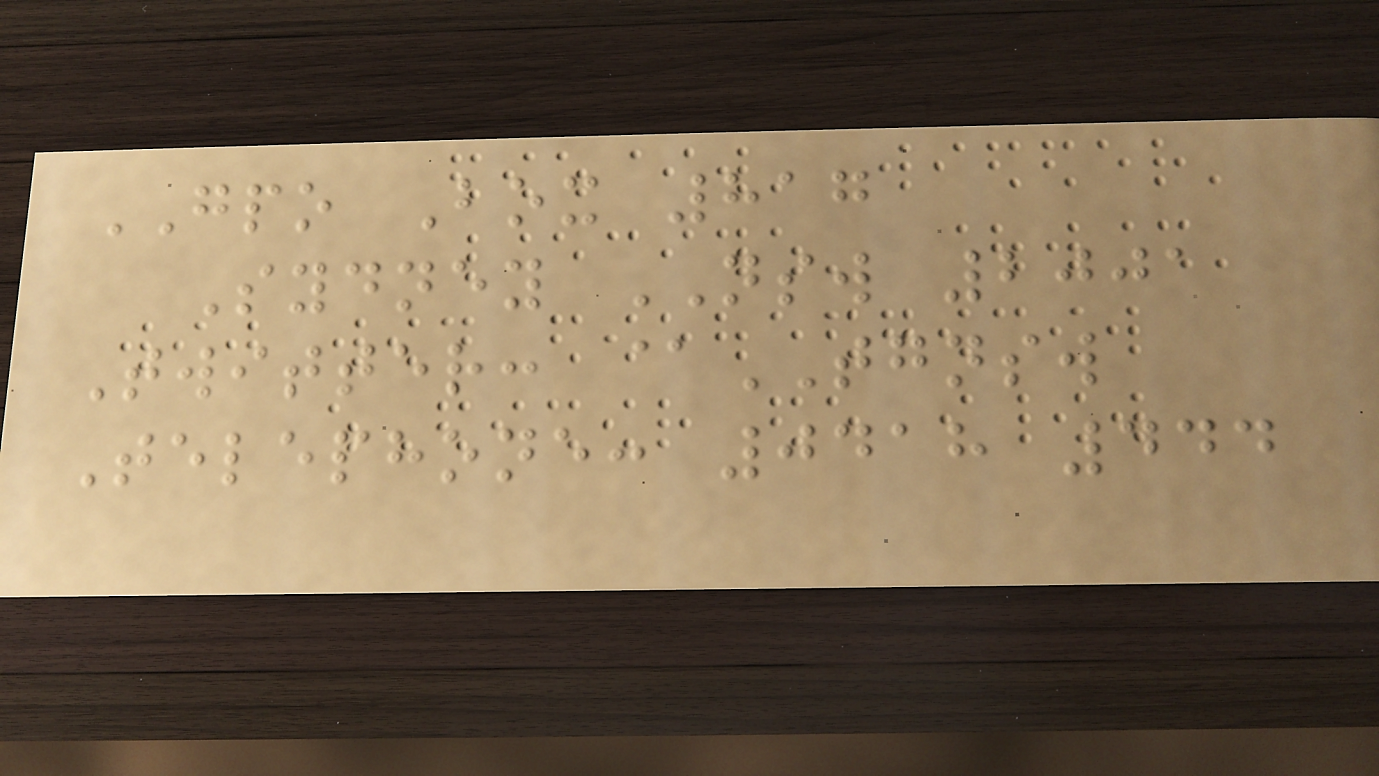GPO Box 817
Sydney NSW 2001
Twitter: @TGNSW
Telephone: 0418 444
